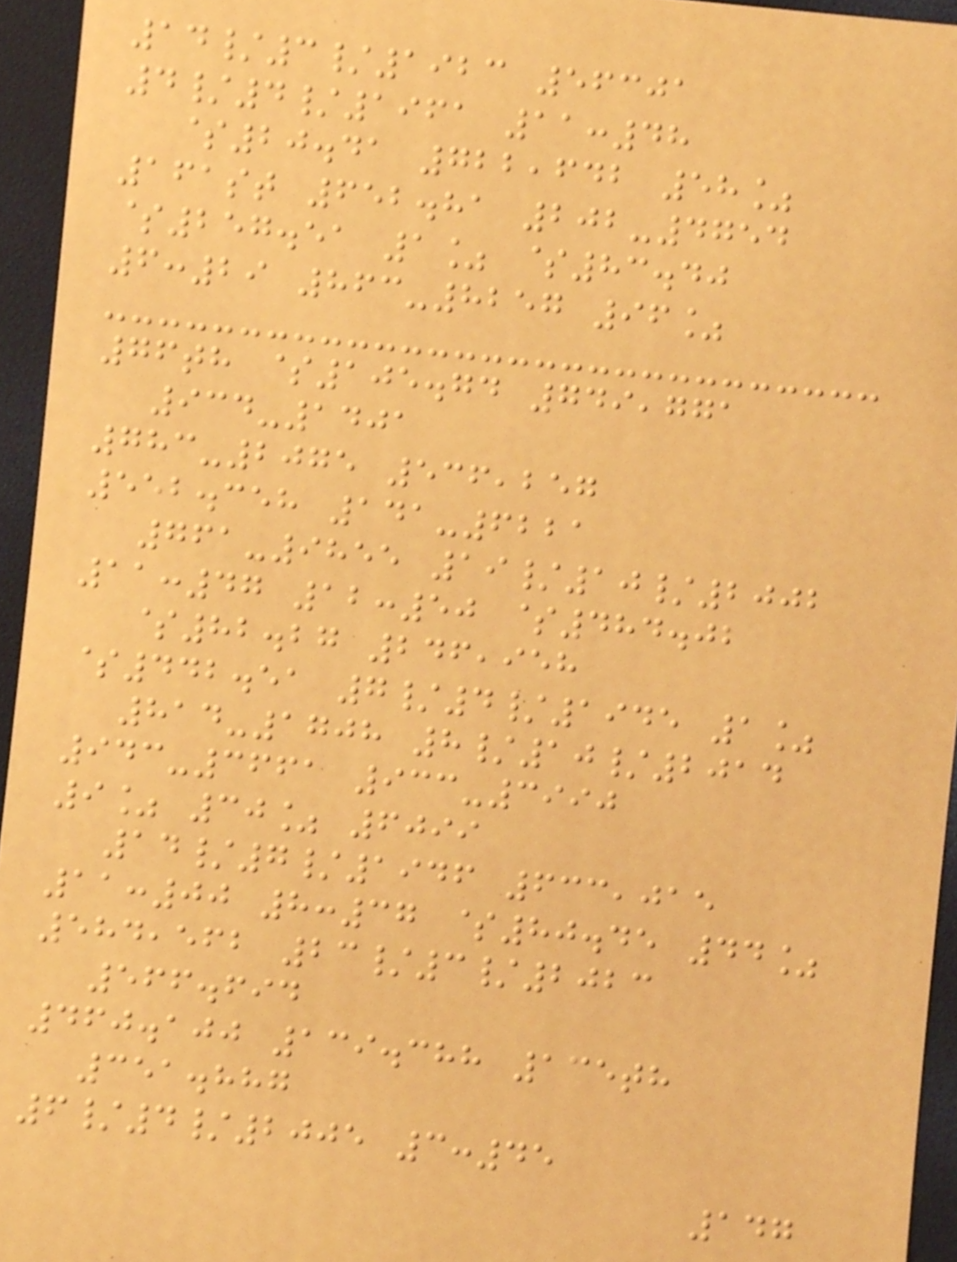14/3/1923 56301
4/4/1961 11:48
$20.41 722,642 58%
161st 652.81 202-4754
$257.51 1% $83.40
6:29 863-8257 96%
76th $105.74 749,771
934-1401
783-2075 536,257
552.358 141-6221
761-9855 19/10/2002
11:47 12:50 $484.02
$82.27 246,958
$442.51 7/4/1945 1%
814-1708 8/10/2014
943-3661 933-3990
9% 30% 6099
14/7/1946 633,015
11:00 8:37 $80.45 44%
584,562 23/3/2023
566.694
460.100 139.388 135th
351.887
6/4/2005 3:45
147
